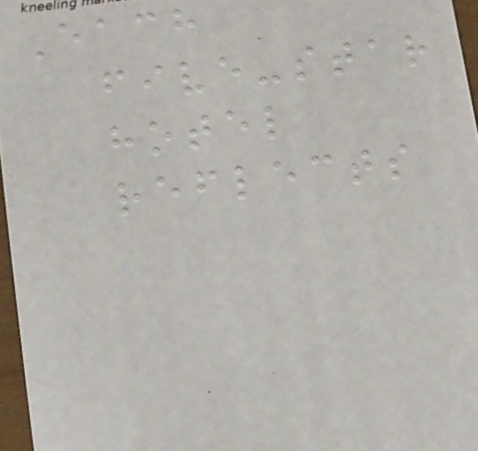Each
five-star
hotel
reflects
